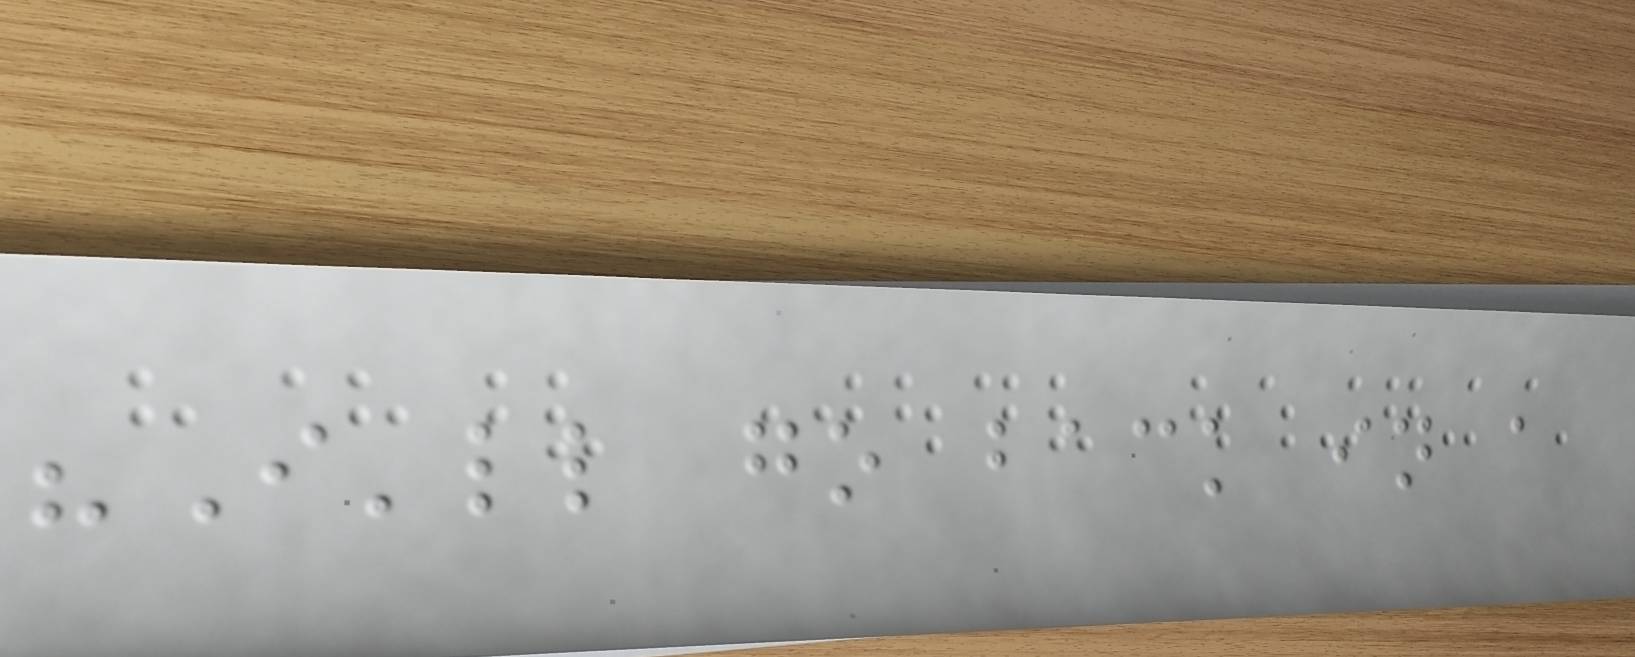"I'll go back in a
